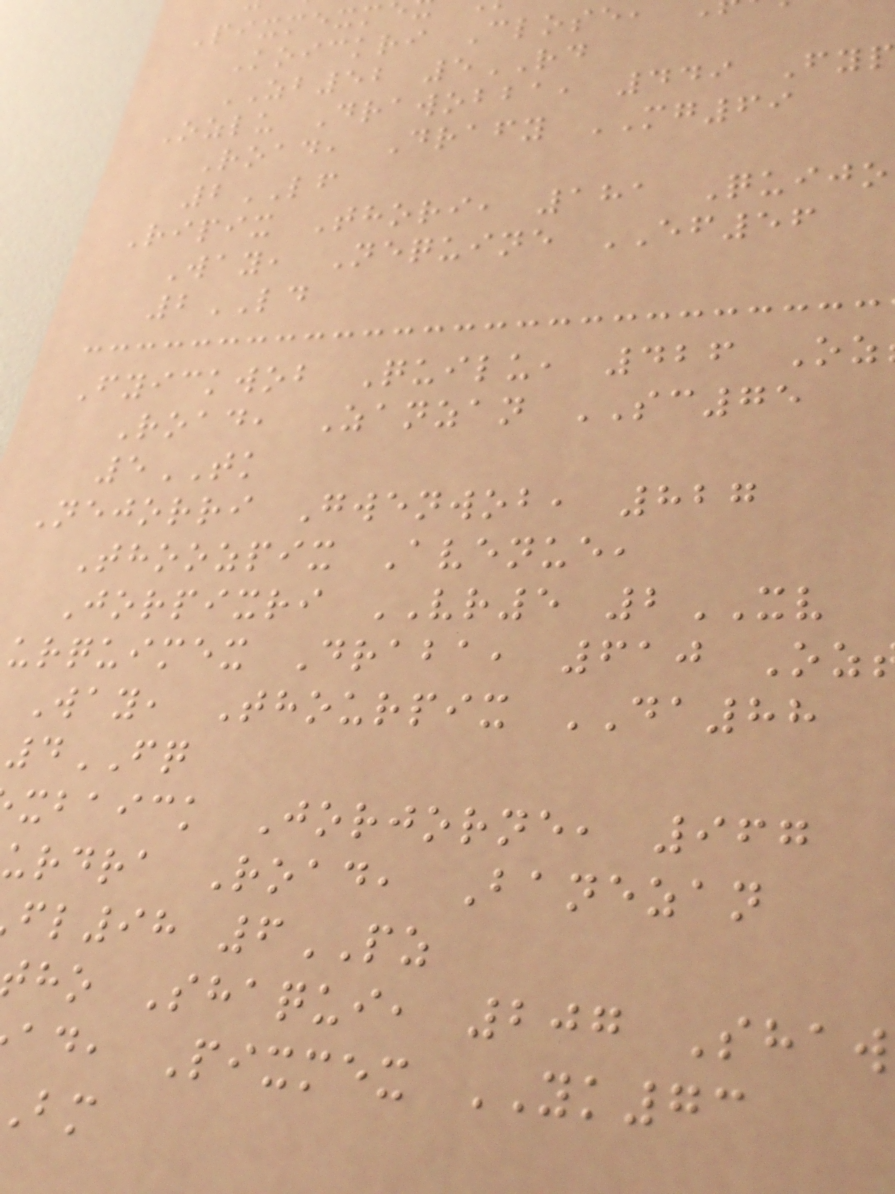Pixmexm
Koickri Close,
ZB52 5RD
Ozlu Drawobba, 449 Fyp
Road, Drafy MG69
2LF
Ripix Thori, 181 Quijo
Way, Nequine EF56
2LD
Fyickwob Quilu, 426 Oz
Road, Zanzan SC75
5TK
Nejorri Gwenwob, 827
Thoozpix Avenue,
Jorpixri VR5 2XV
urquimex Draba, 610 Oz
Way, Thourpix DA88
4FQ
xbaick Jorjorne, 967
urdra Road, Banezan
fl98 6PZ
ho Shaqui, 207 Shaw
ad, Pixmex YK73
